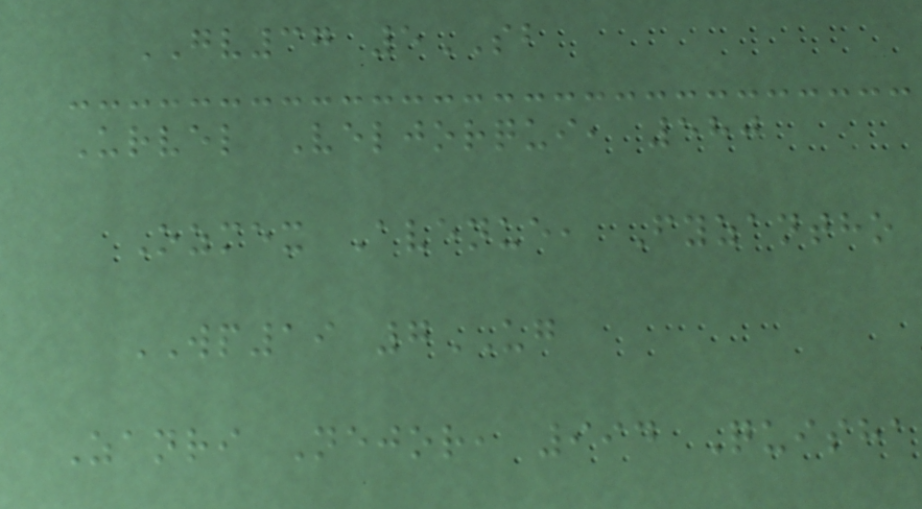GV37 5SB
Urvel Veljorqui, 580
Ozmex Avenue, Fyzantho
WP19 7UG
Zanri Nejor, 994 Quisha
